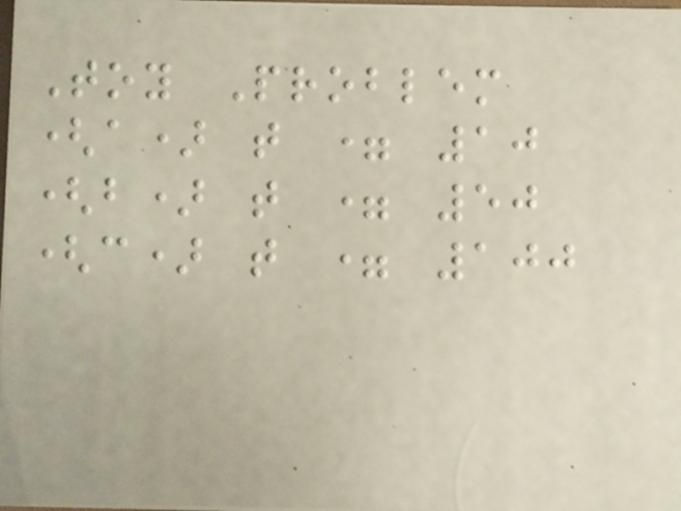Toy Problem
(a) t = 10
(b) t = 50
(c) t = 100
